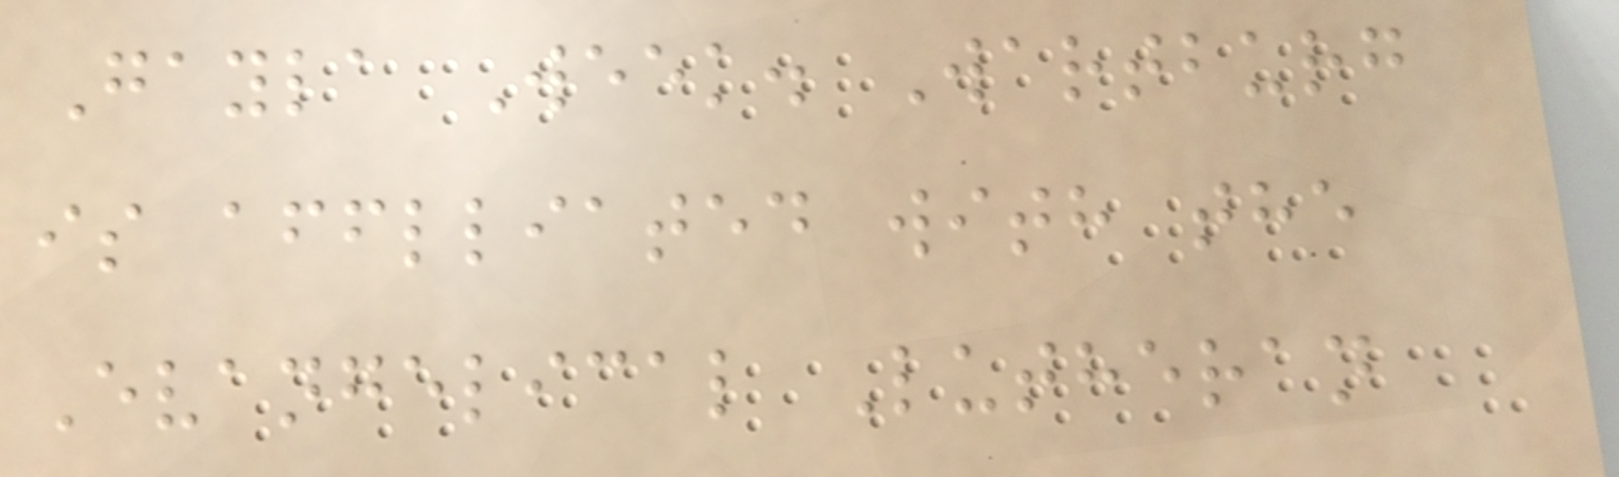Gayla Week. Wartburg
is afflliated with the
Evangelical Lutheran
